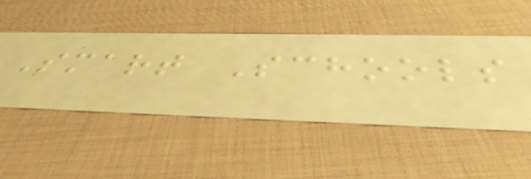Smart Schools
